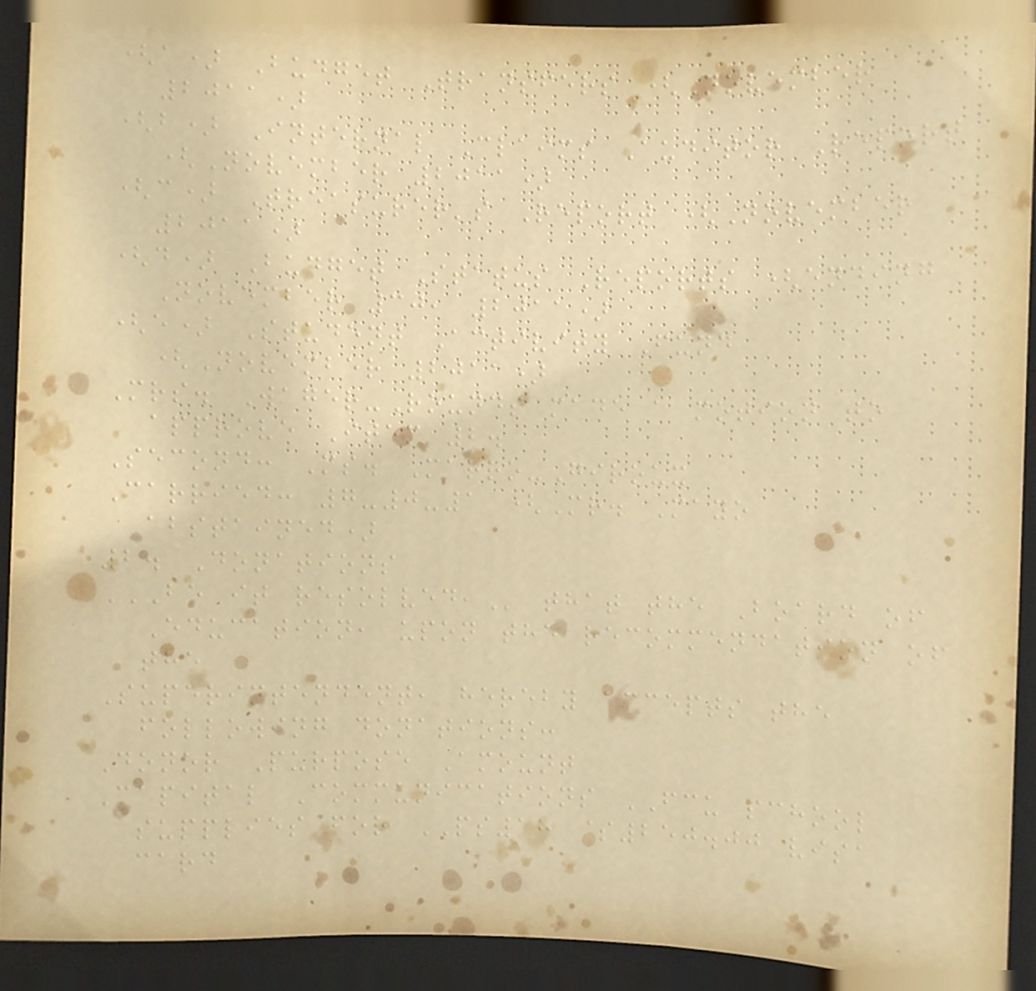(a) Budget Transfers (November
2011)
(b) Internal Claims Auditor Report
(November 2011)
(c) Treasurer's Report (November
2011)
(d) Budget Status Reports (ending
November 30, 2011)
(e) Student Activity Fund
(November 2011)
Mrs. Wager-Rounds made a motion to
approve Item 2.
Second: Ms. Marro-Giroux
Carried: 7-0-1 (Mr. Mayo
abstained)
2. Donations
BE IT RESOLVED, that the Board of
Education, upon the recommendation of
the
Superintendent, hereby accepts the
following donations:
Donor Purpose Amount
Capital Communications FCU school
supplies for PS18 $250.00 visa
card
